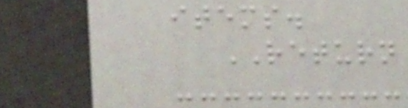items.
RETURN
